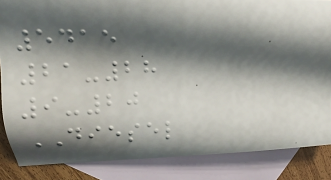5415
21-28
9-20
DIESEL
